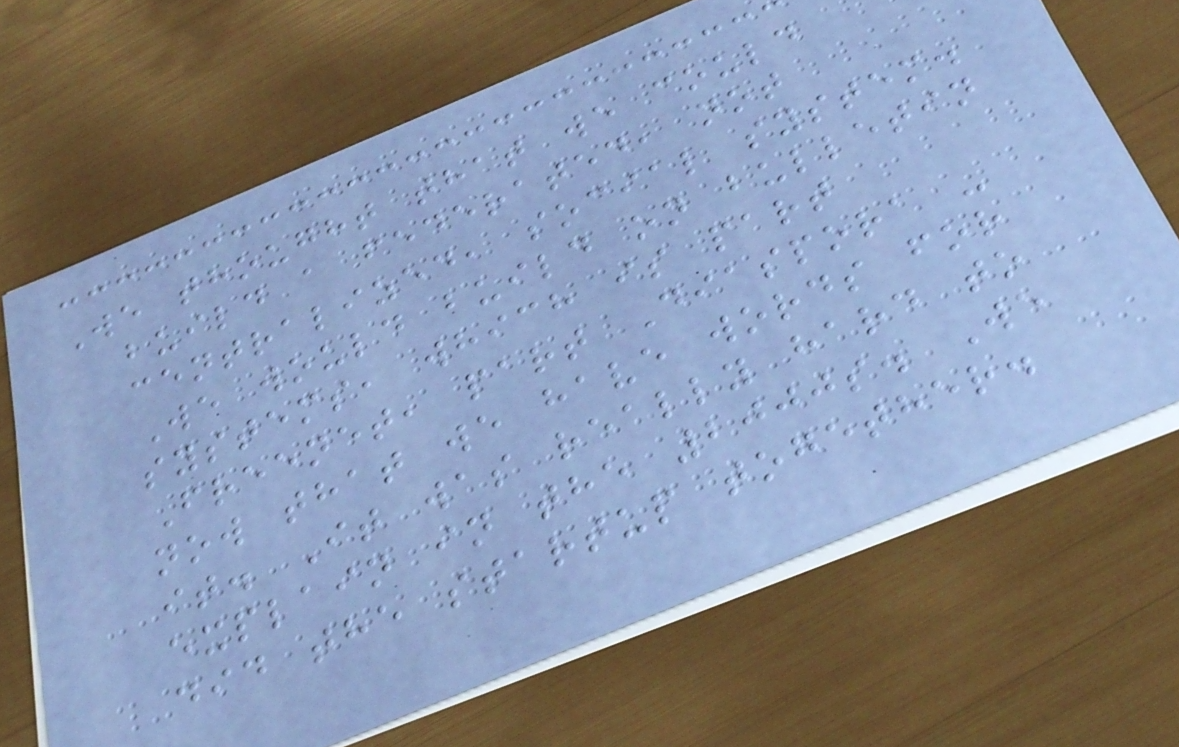We thought that we could
build a federated, not
centralized, social system.
We would build on bulletin
systems, which is part
Freenet, part Diaspora -
now that we have words for
it. It was really hard to
explain in the 2000s. We
did the startup together.
